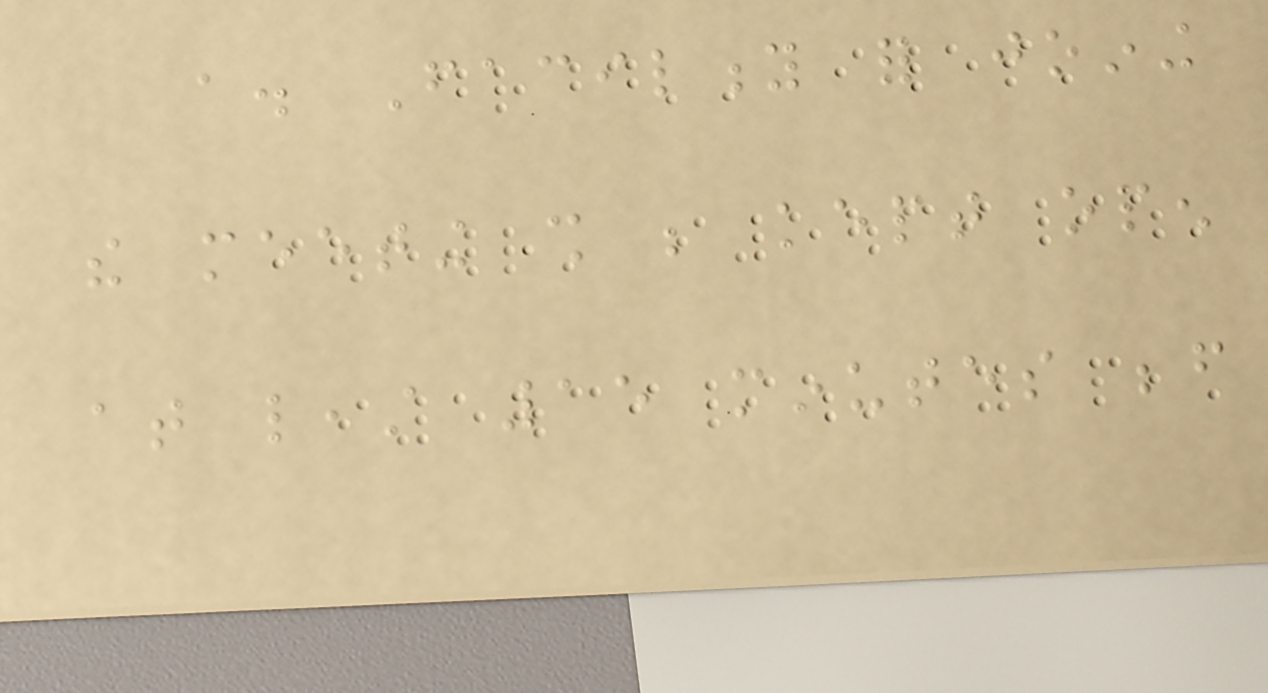a. Facility for joining
the meeting shall be kept open
at least 15 minutes before
